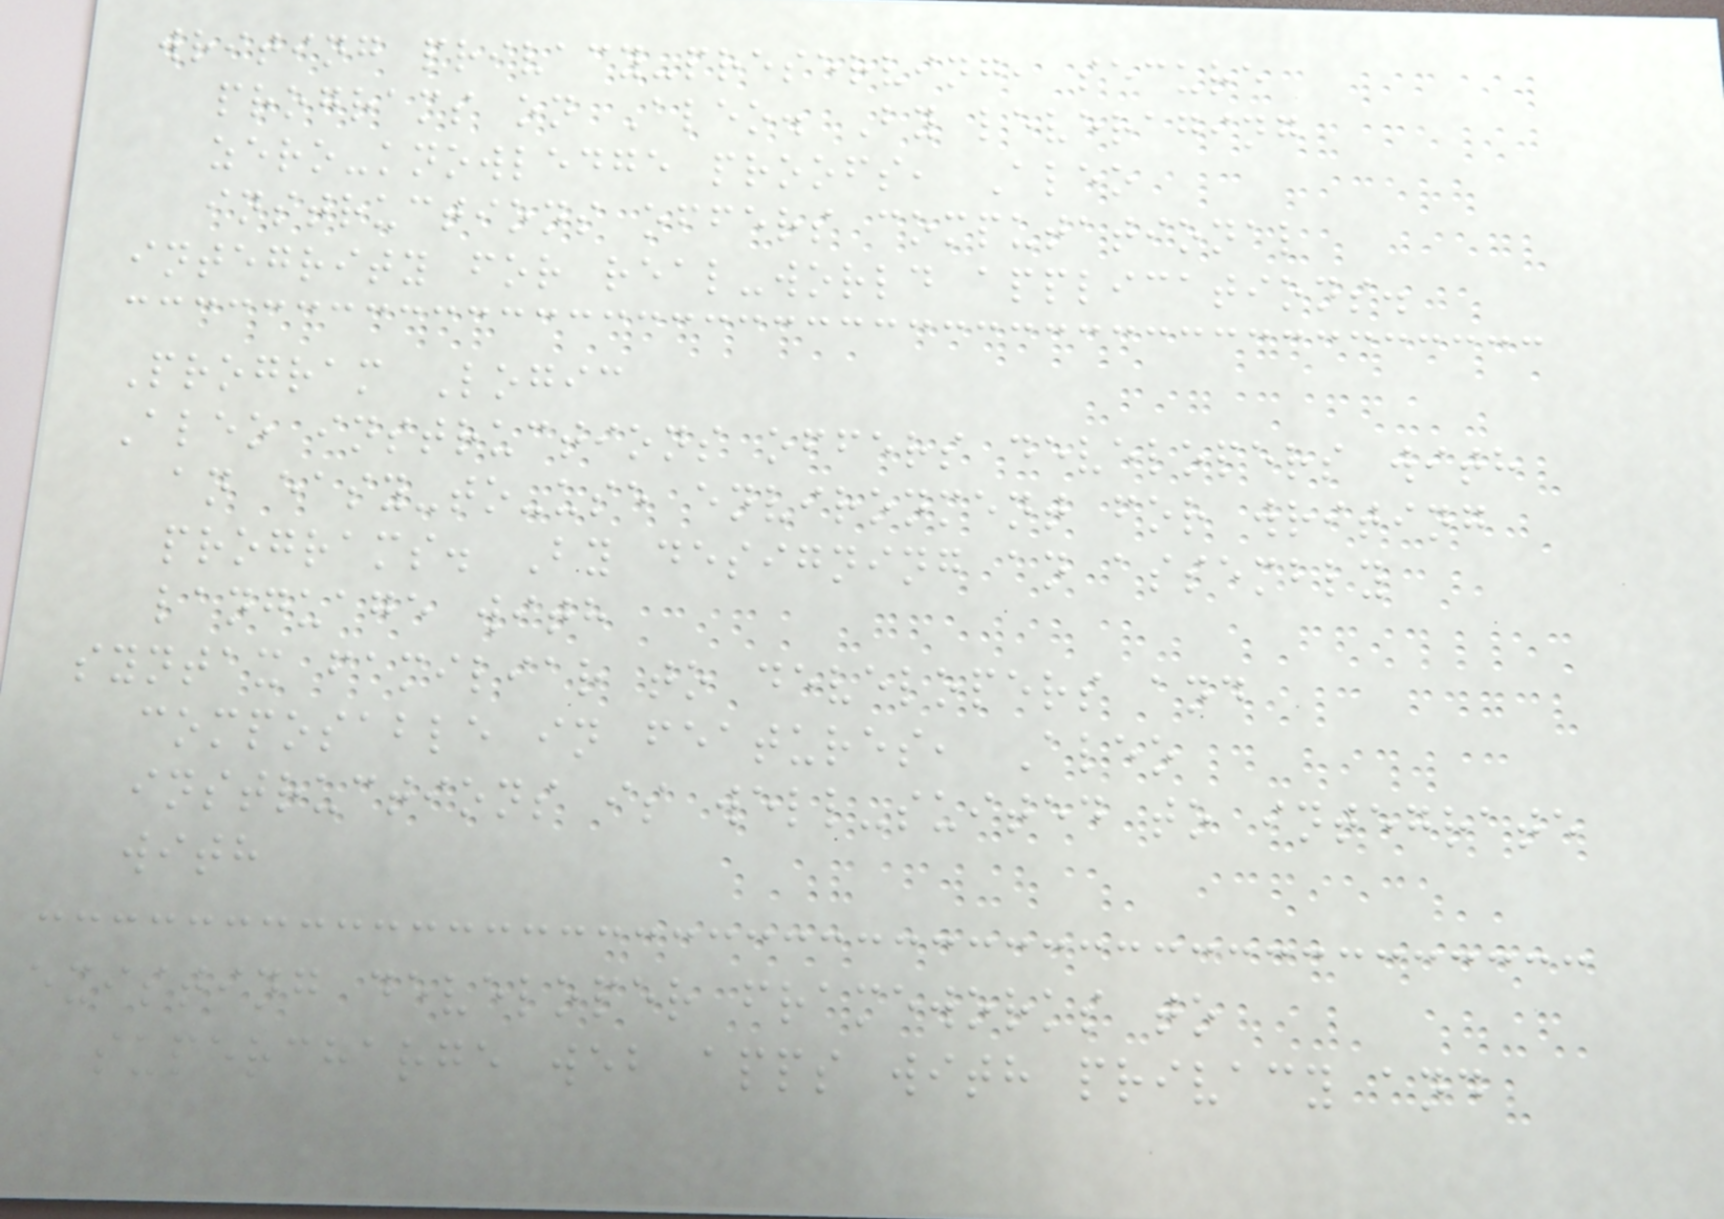writing privacy-preserving, secure
programs on Aleo. By leveraging
zero-knowledge proofs, Aleo
instructions offers computational
integrity for real-world applications.
Program Logic
Aleo instructions offers developers with
an easy-to-use environment for writing
programs. By designing an assembly
language with
syntax familiar to developers and
composable in features, Aleo
instructions is well-suited to integrate
with
existing developer frameworks to
supercharge web apps with privacy and
